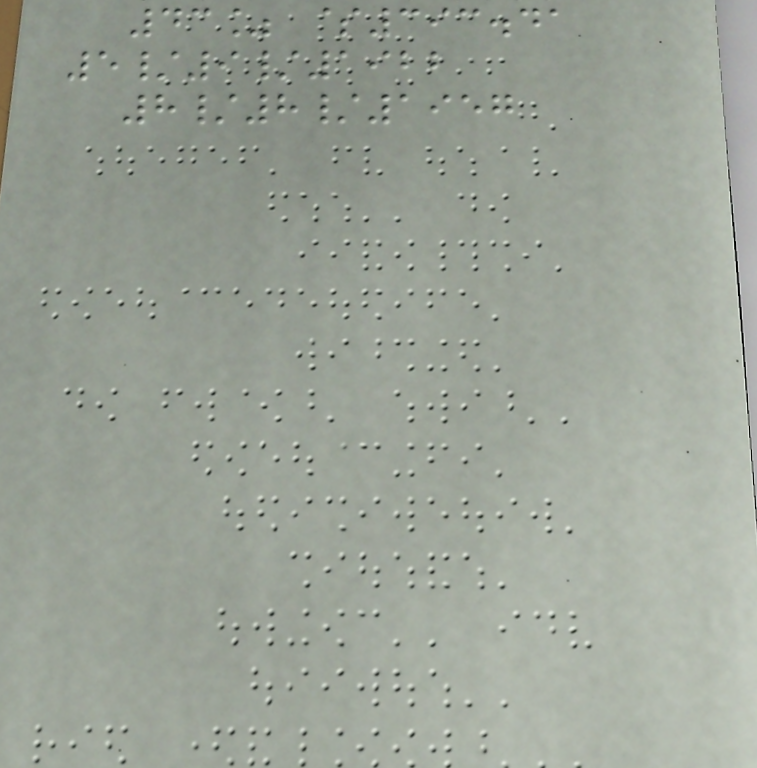43% $393.41
5/9/1922
8/8/1957
